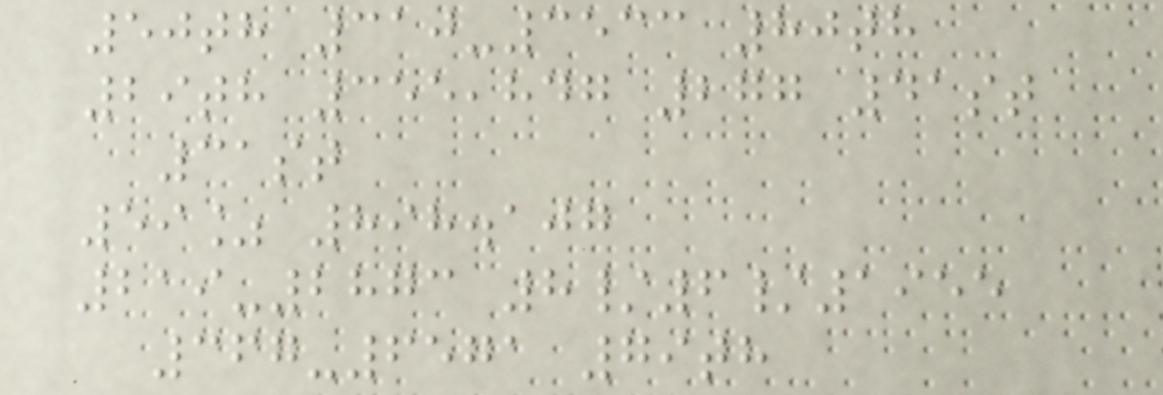50th 310-3533 80th
29th 355,847 277 41st
31st
59% 898.107
219-2873 8/6/1955
367-6571 79th
